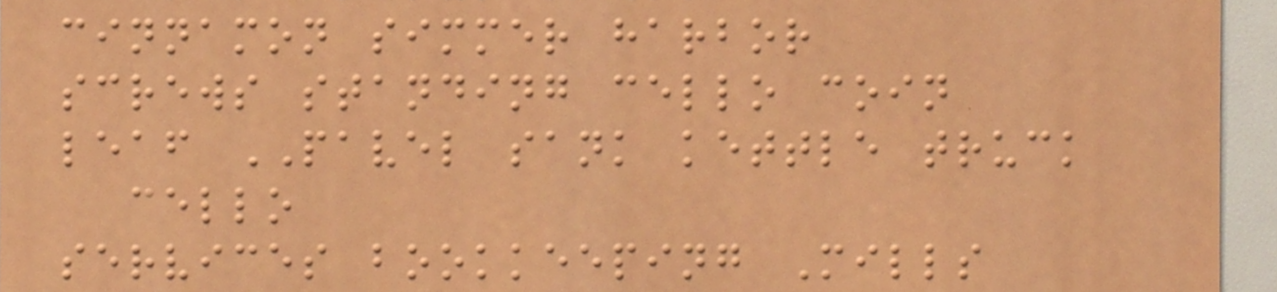cinnamon simmer harbor
screws standing cello coin
leaf PAVEL sank kettle truck
cello
services bookkeeping Mills
